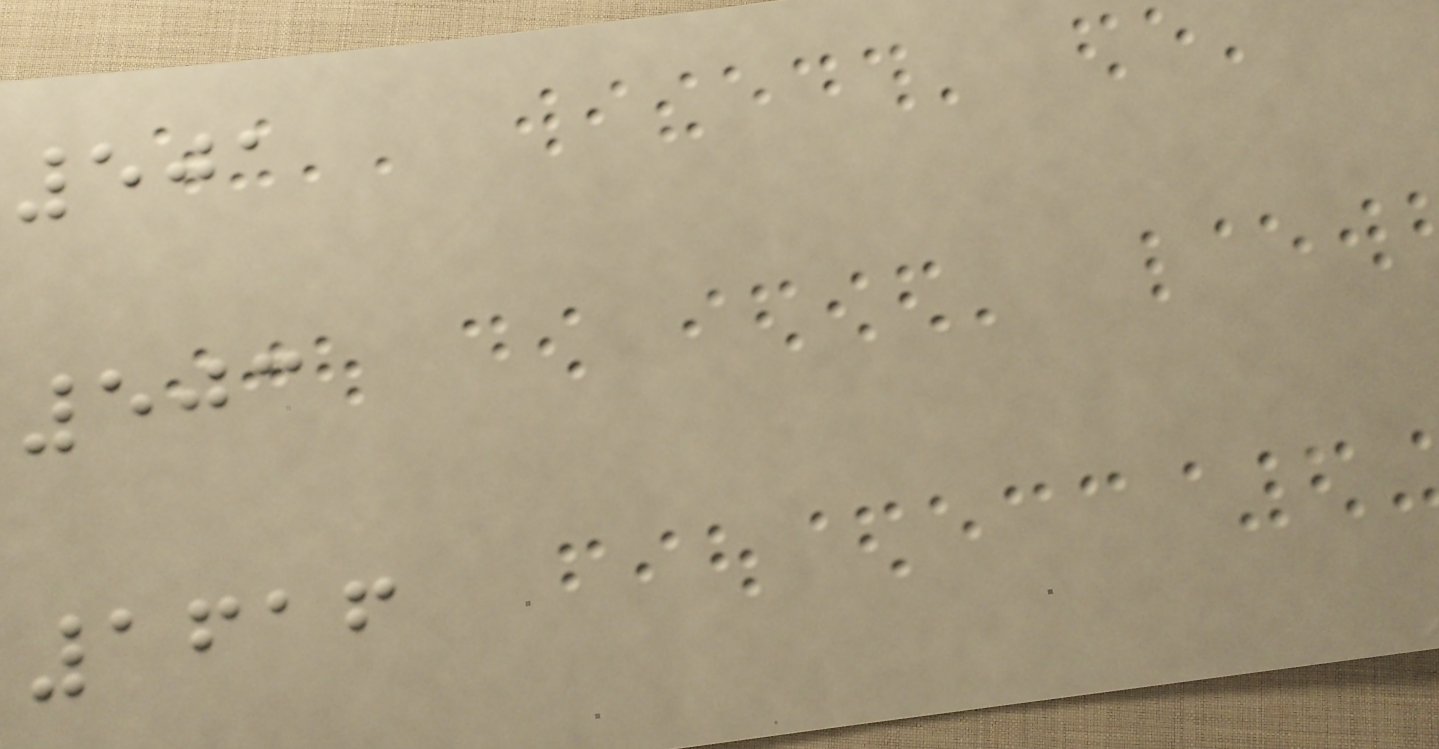501
503
1616
